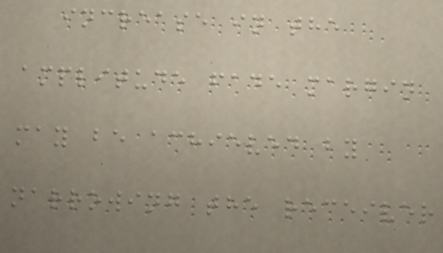increase in the
amplitude fade margin
may be achieved by
narrowing the receiver
